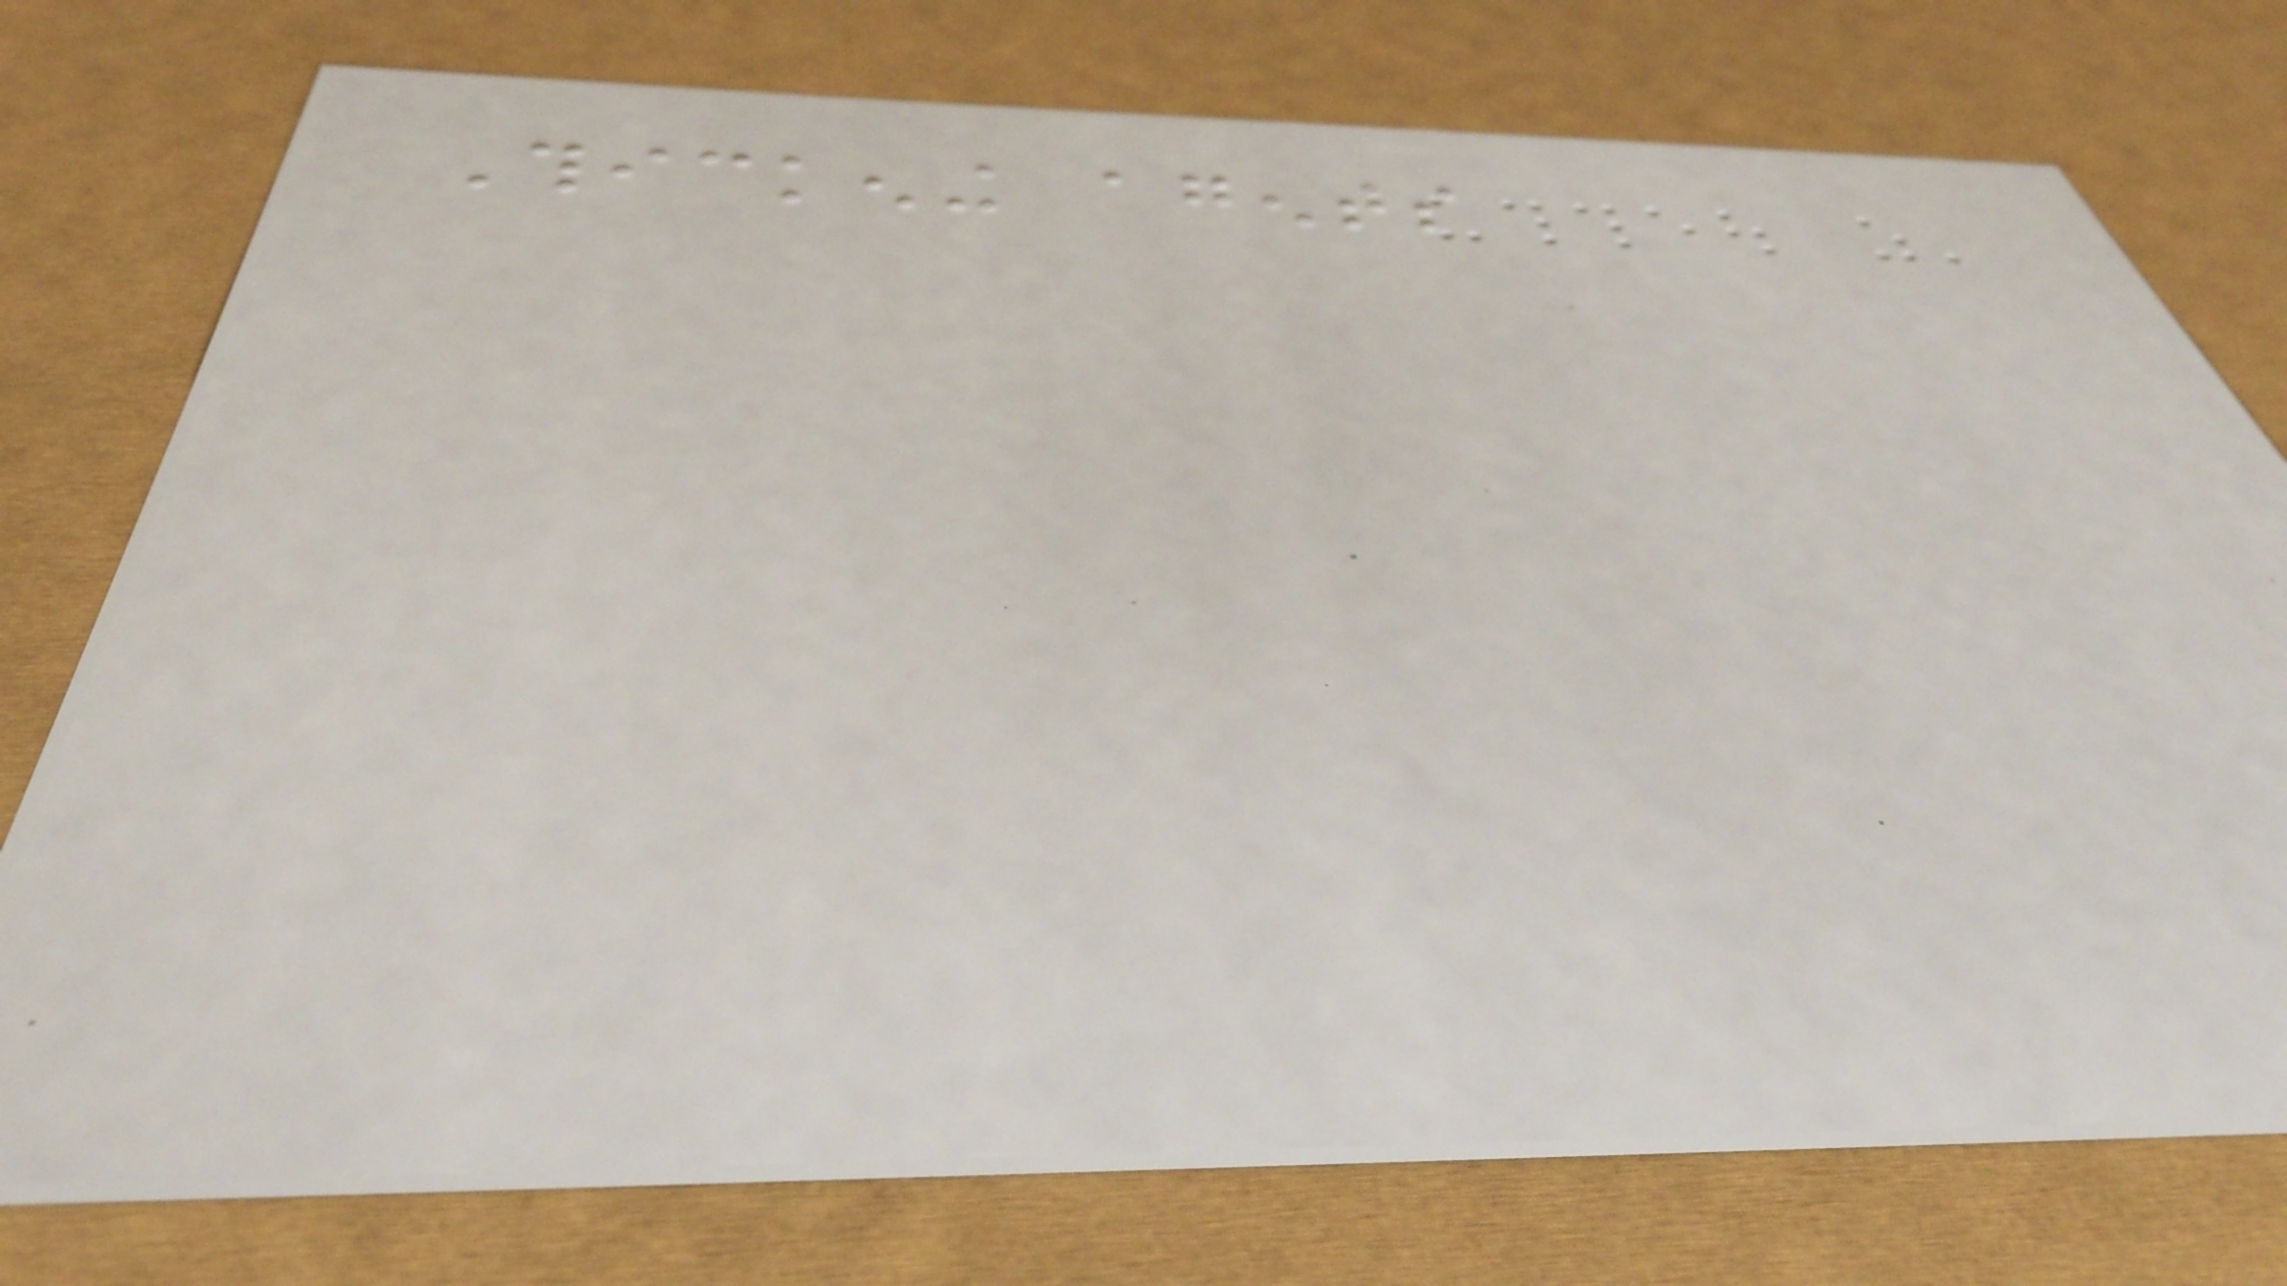Thickening agents
